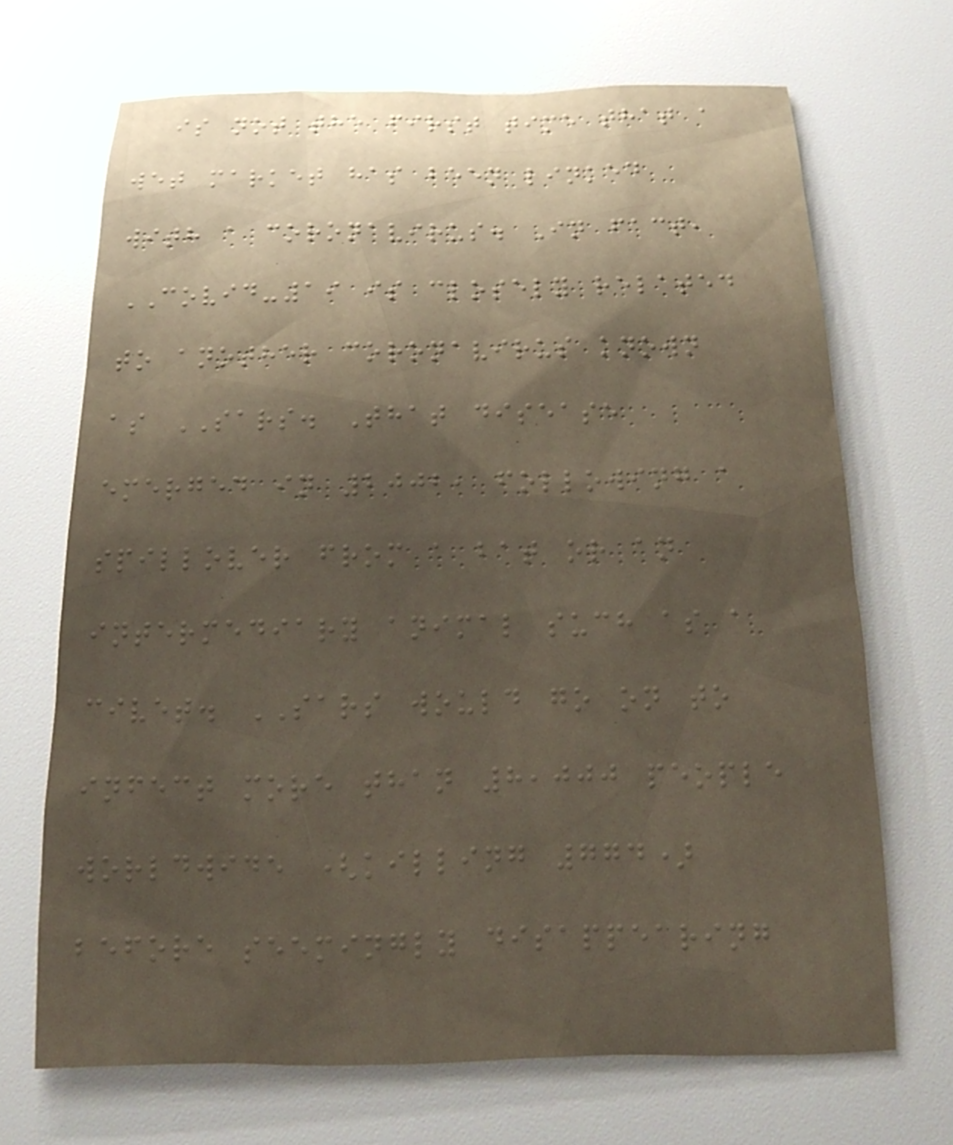is not the first time that a
wet market has been linked
with a coronavirus. In fact,
COVID-19 is closely related
to another coronavirus known
as SARS. That disease
emerged in 2002, following a
spillover from a bat or an
intermediary animal such as a
civet. SARS would go on to
infect more than 8,000 people
worldwide (killing 774)
before seemingly disappearing
